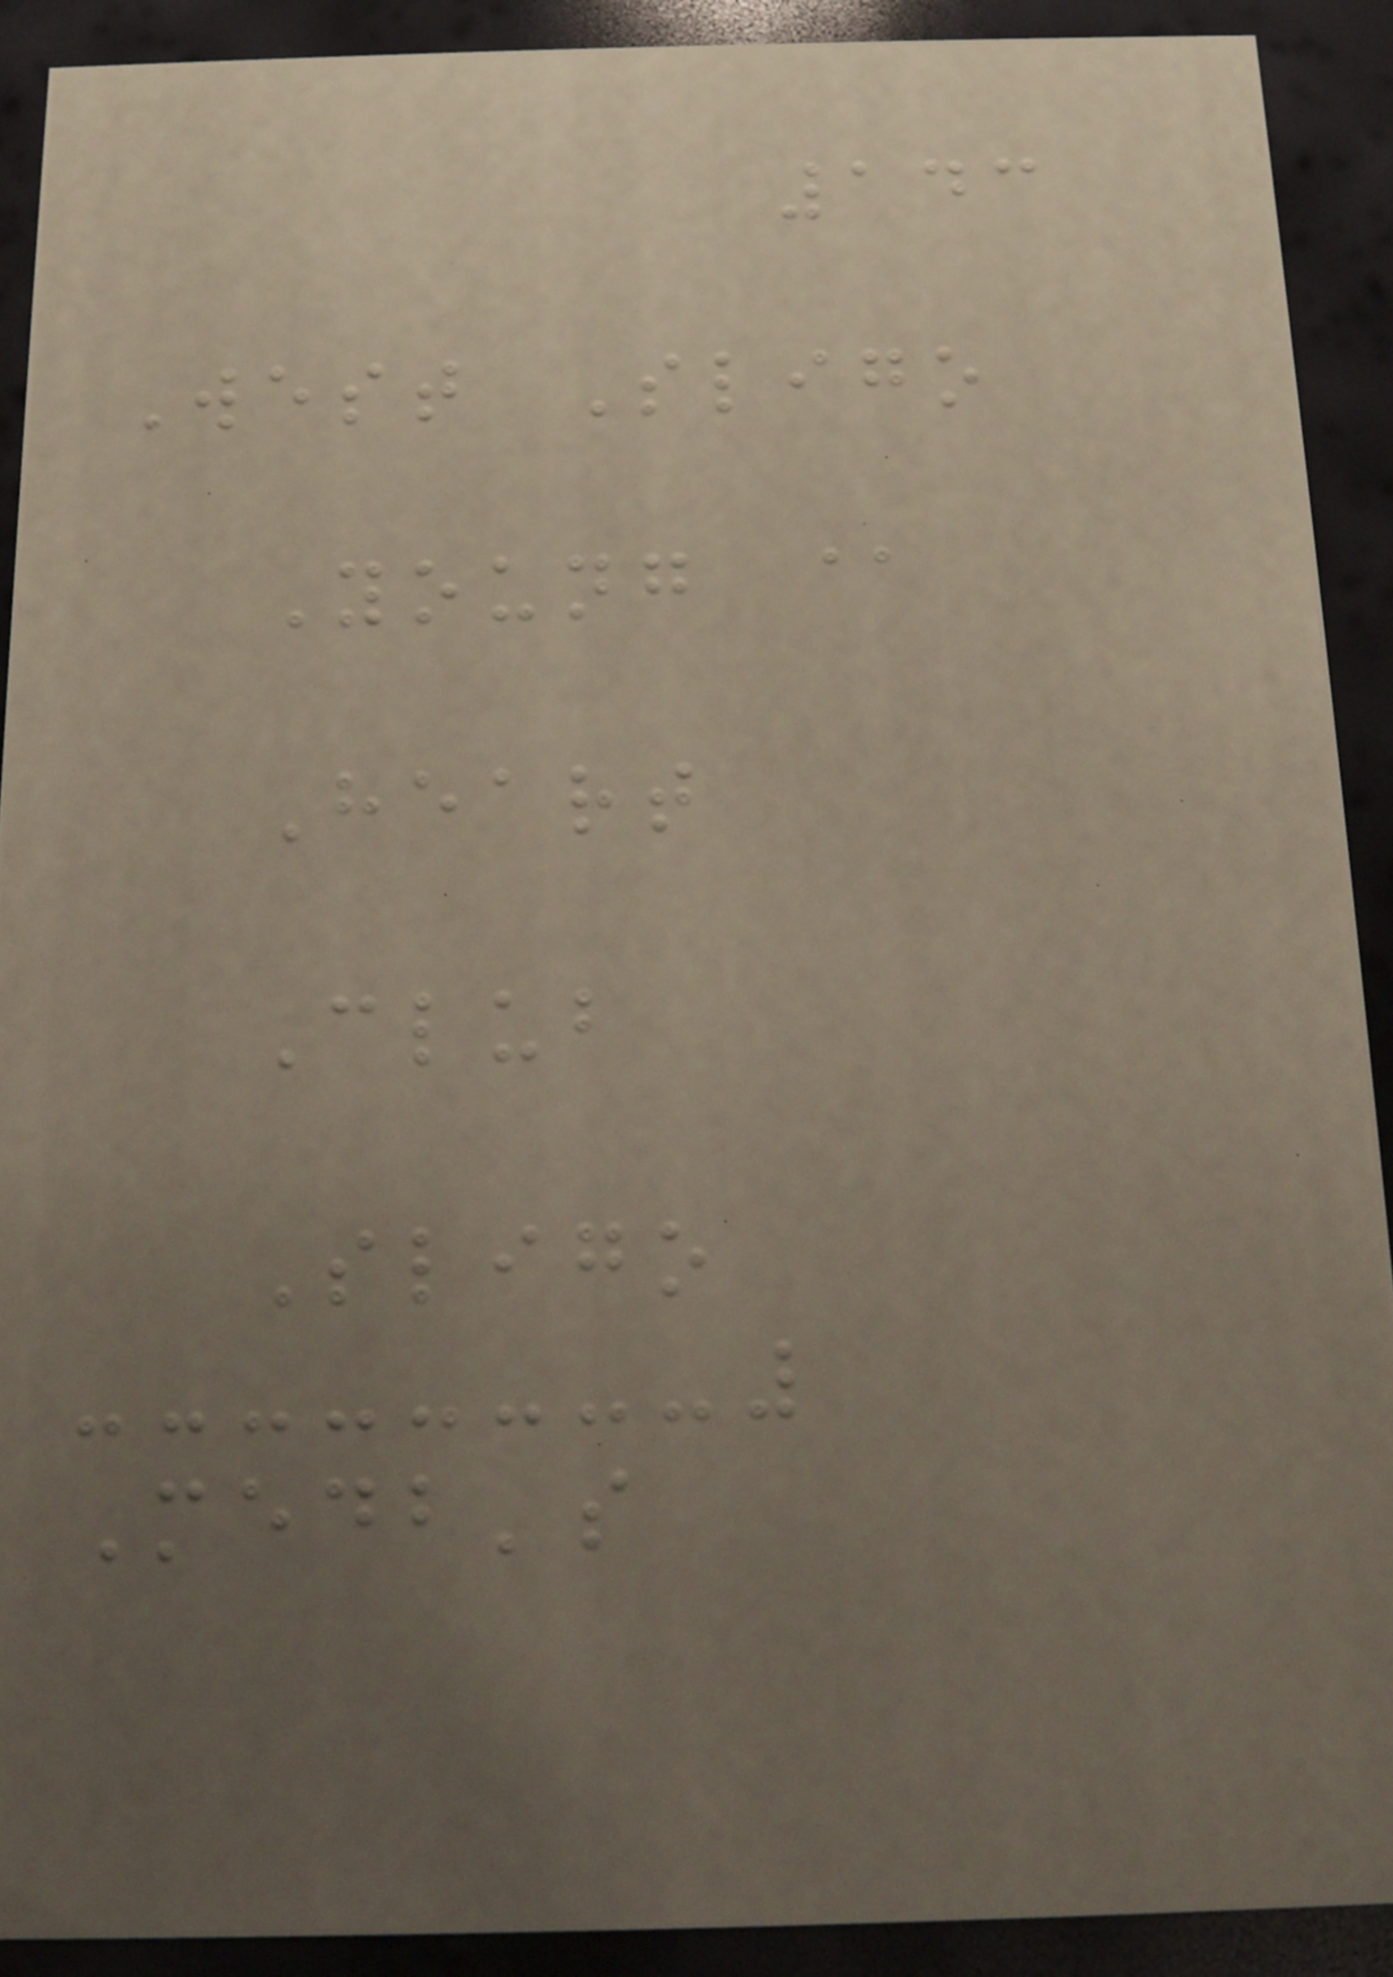143
West Sligo
Young @
Heart
Club
Sligo
Medb's
